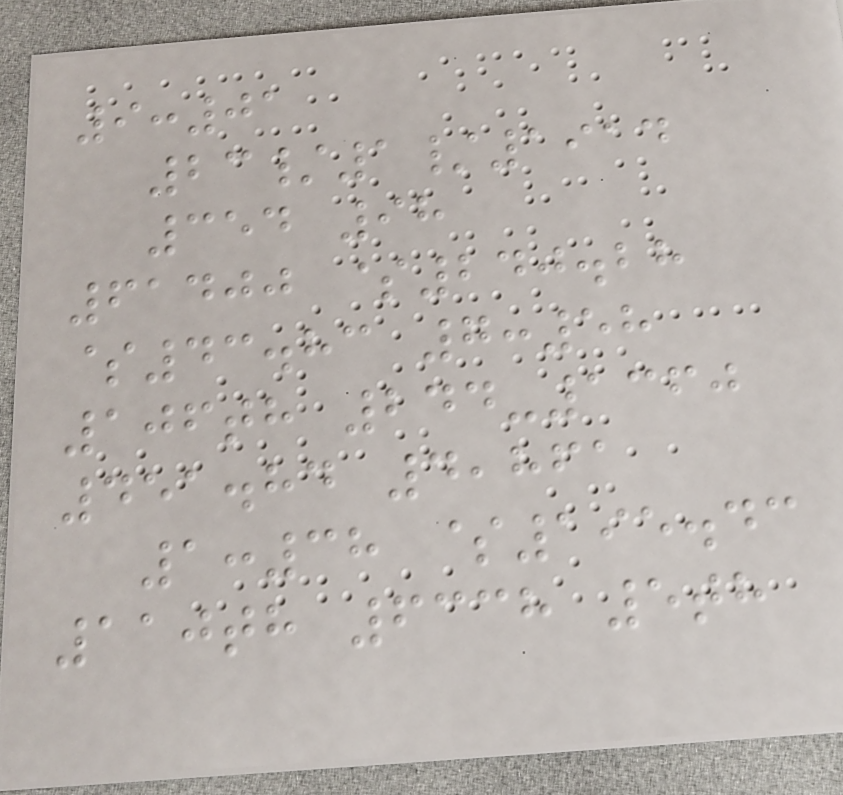9:01
23/1/1914
354 98
61400 $240.28
$43.83 7:58
106th 244-1360
451.84 4,861
1:38 $195.43
110th 6338 5th
